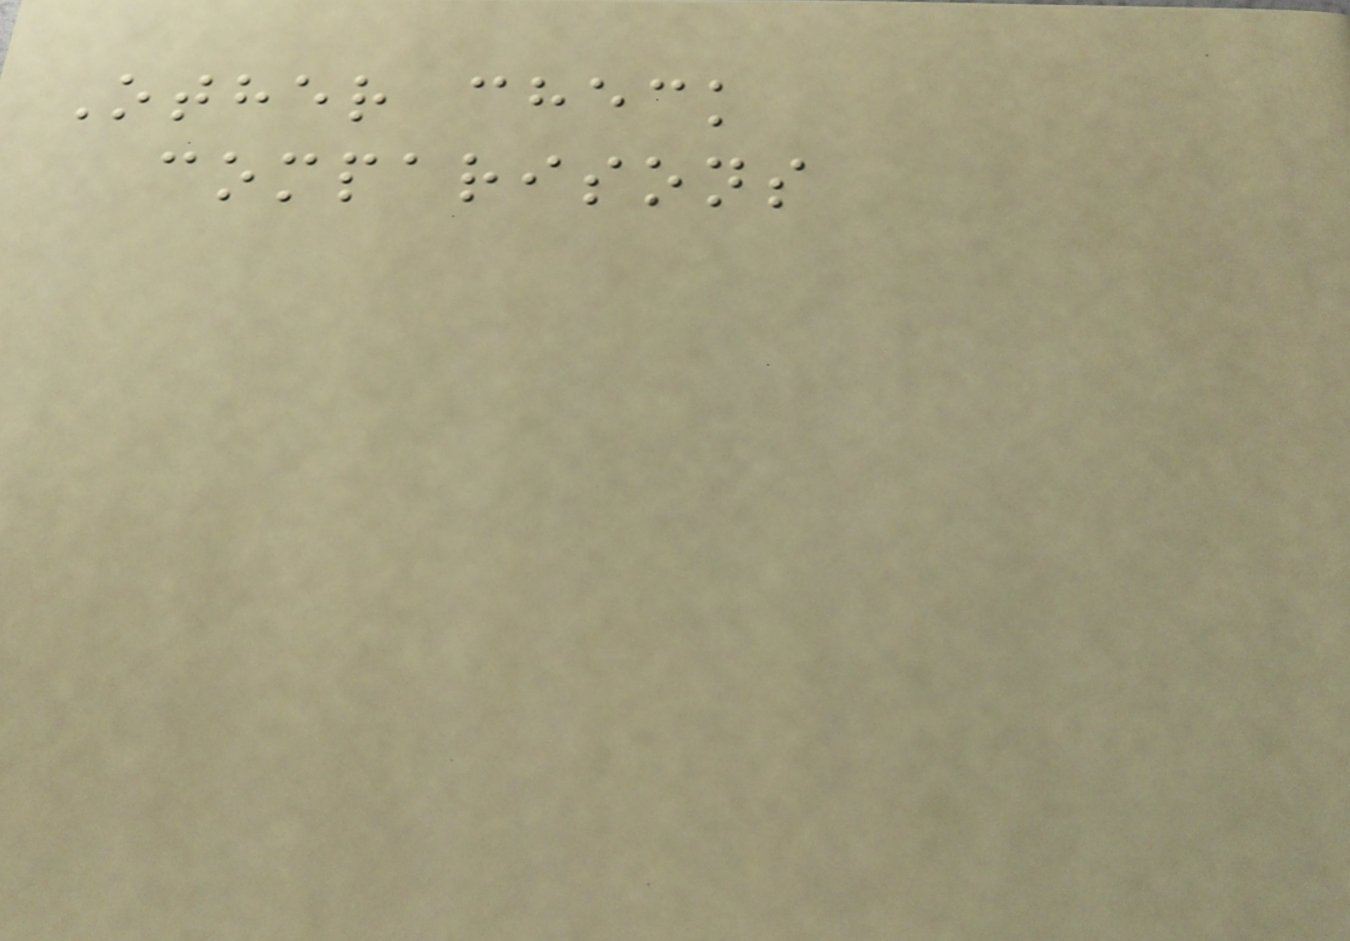Other check
comparisons
